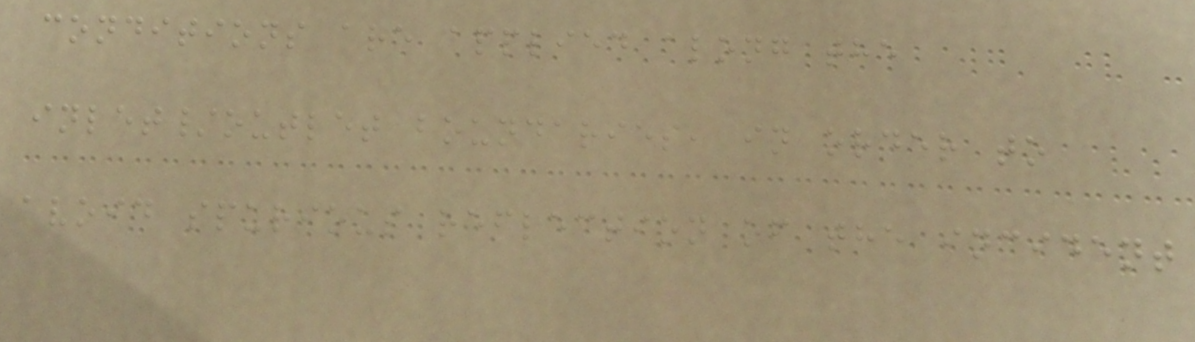conditions are applied along the
inlet/outlet boundaries, in order to
avoid spurious reflection of the incident
